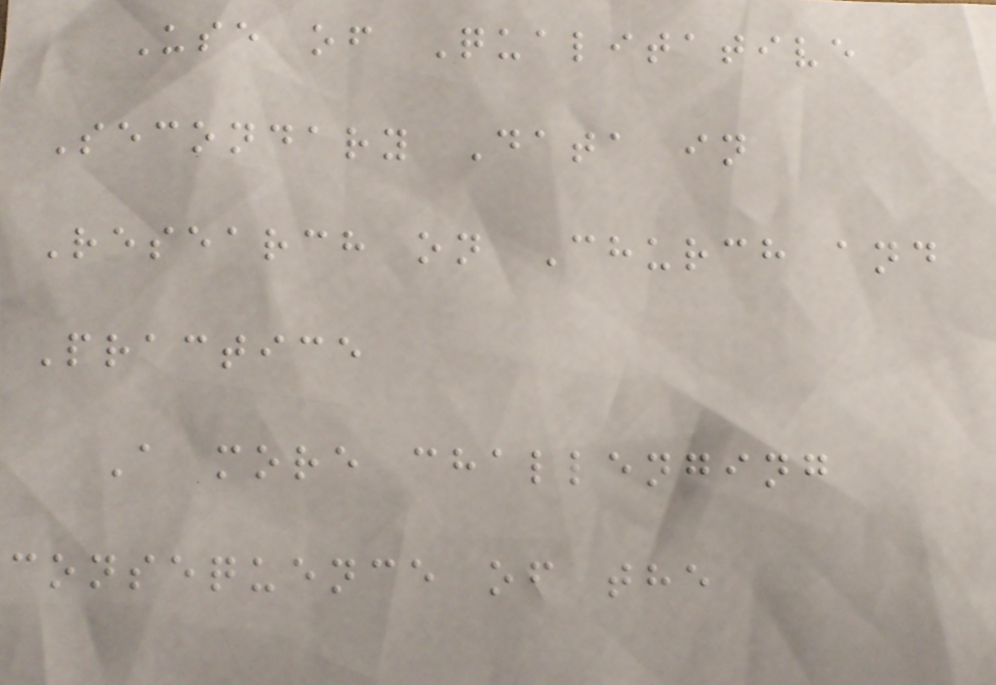Use of Qualitative
Secondary Data in
Research on Church and
Practice
A more challenging
consequence of the
